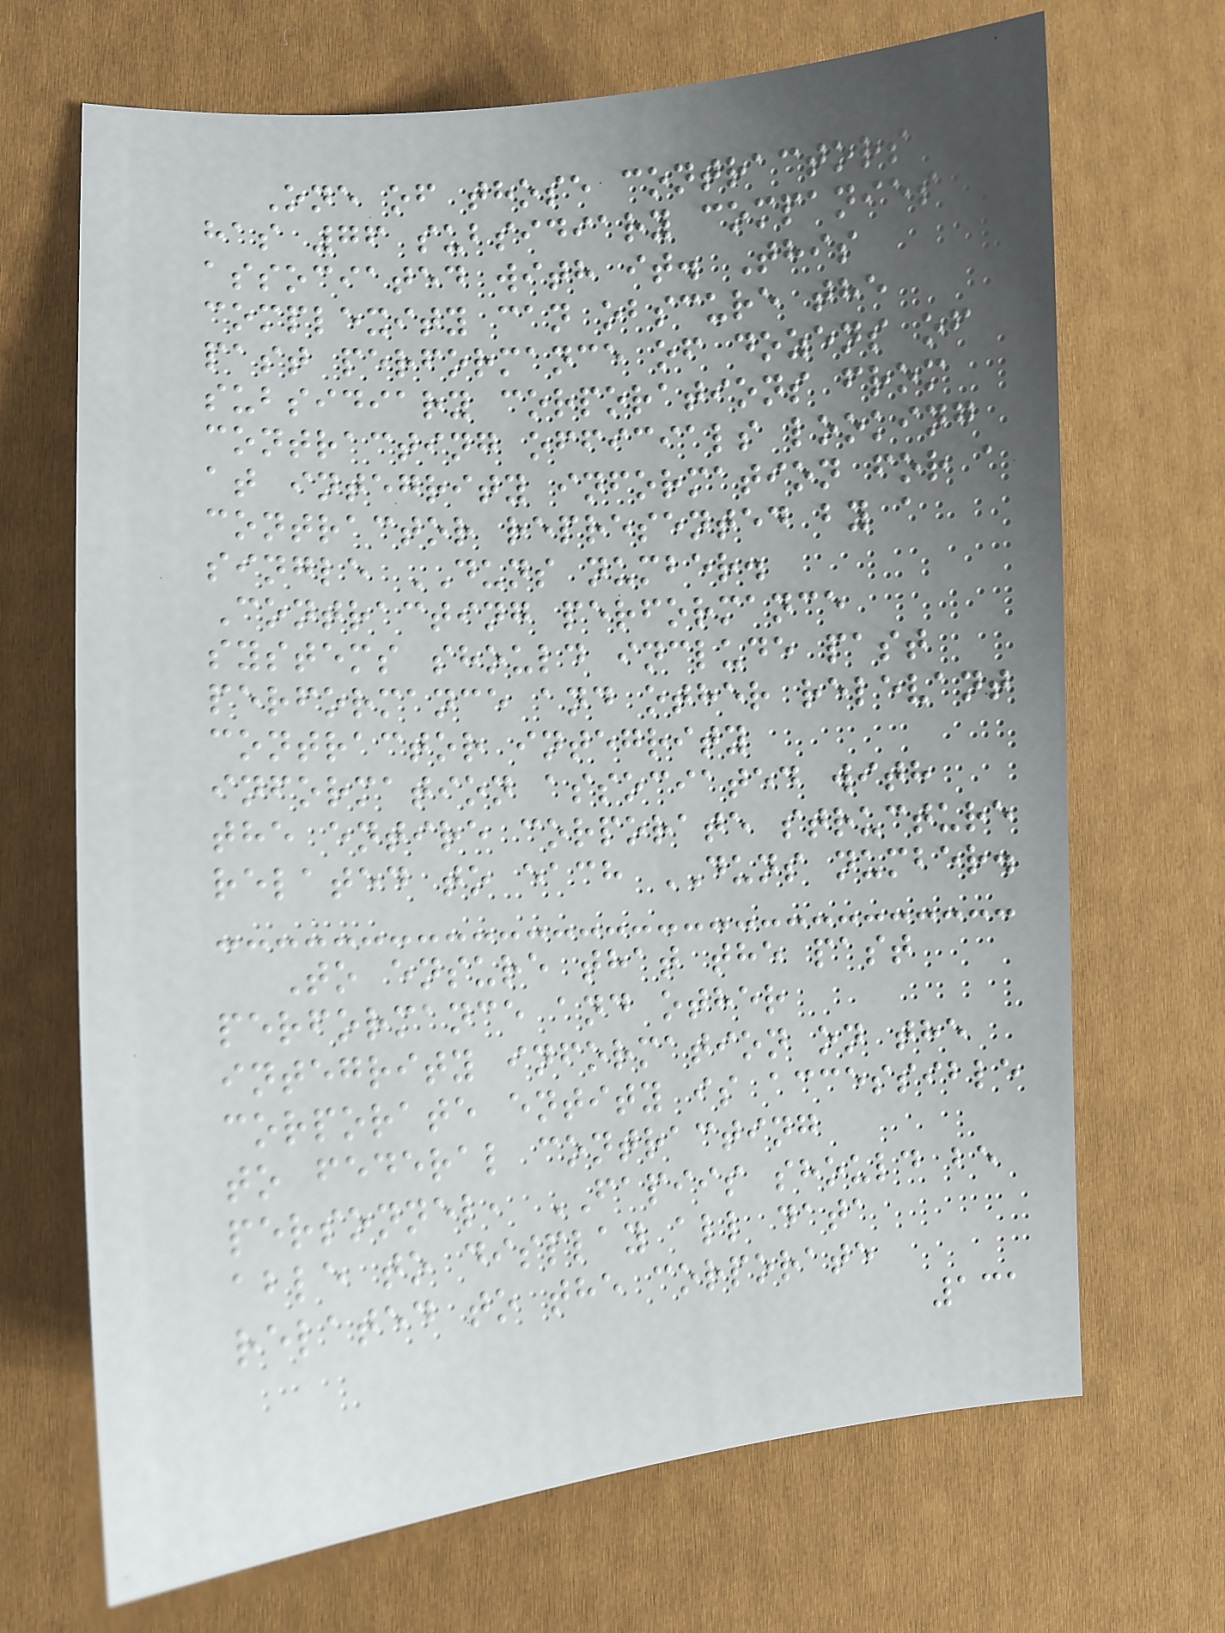One of those contractors
has 76 subsidiary companies
associated with it. This
complexity can obscure the
past performance of dozens of
subsidiary corporations from
contracting officials looking
at integrity information for a
contractor represented by a
single DUNS number.
Contracting performance
systems should include past
performance and other relevant
contractor integrity
information associated with
the entire corporate structure
related to each DUNS number.
To ensure that the past
performance and other
integrity information on the
corporate entity is accessible
to federal contracting
personnel, FAPIIS should be
able to display all data
related to the corporate
131
